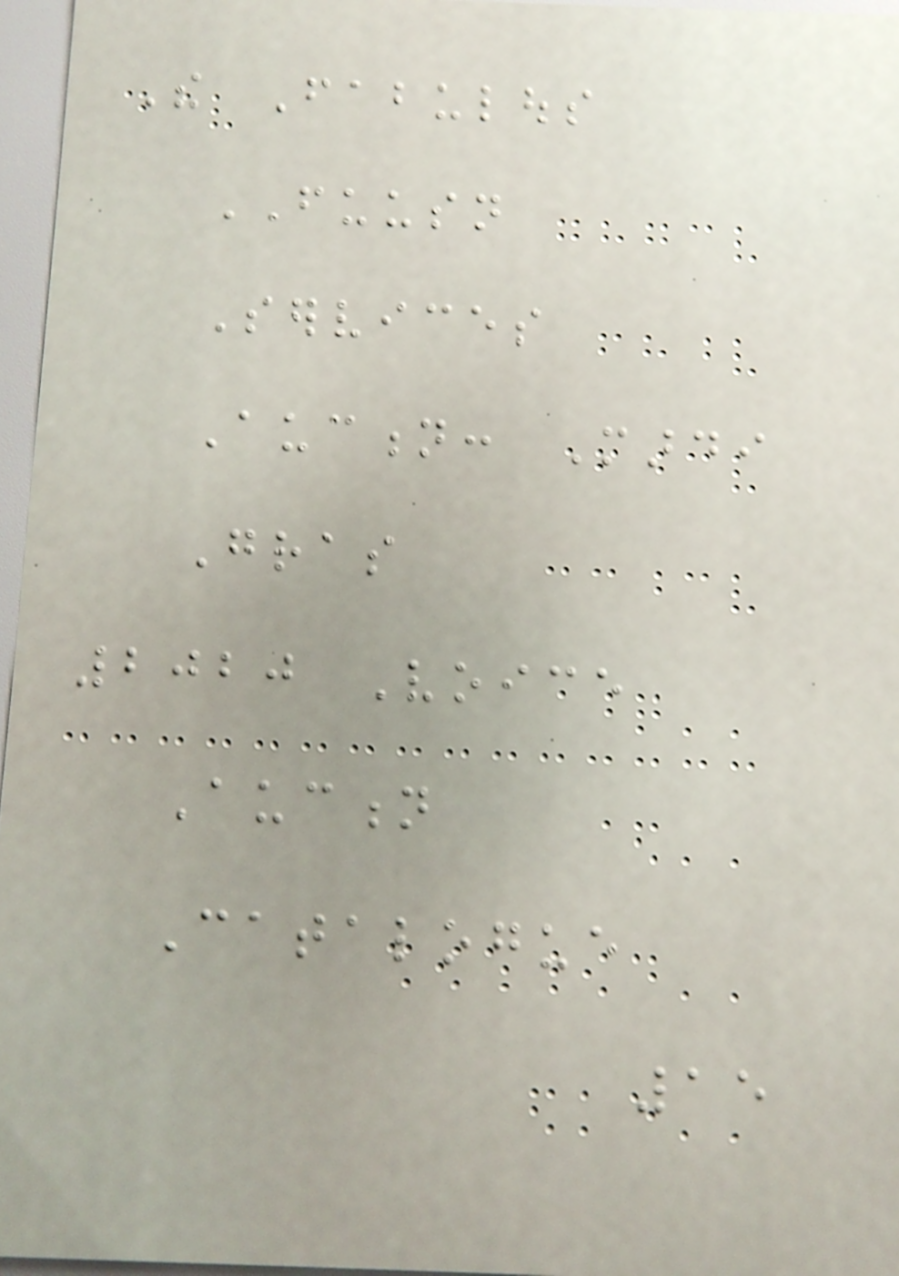The Fabulous
FUUSN
Services
Auction: Mardi
Gras
2020 Voice
Auction
Catalogue
15
